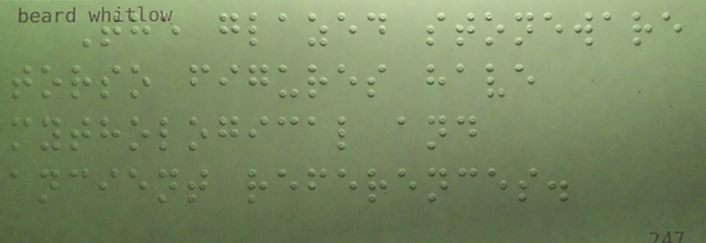The glazed stoneware
torso figures have
mythological and
ancient references.
